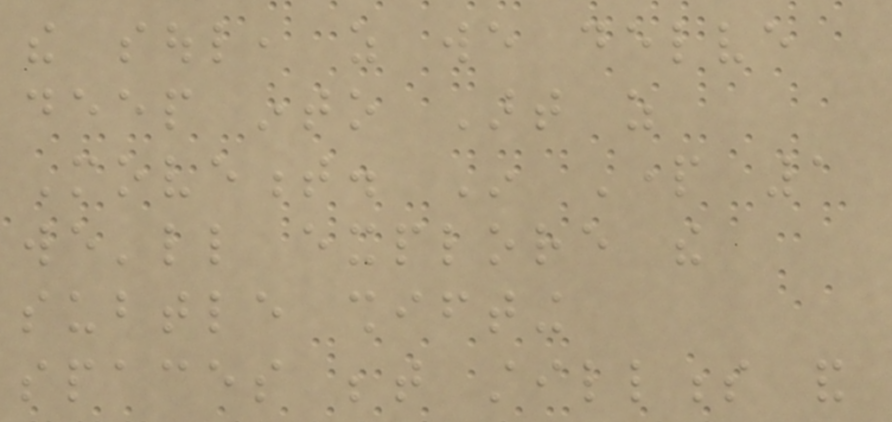the soul, as we delve
deep into Art as
Movement. In Part 1
we'll explore the
subtle shifting
spaces between stillness and
